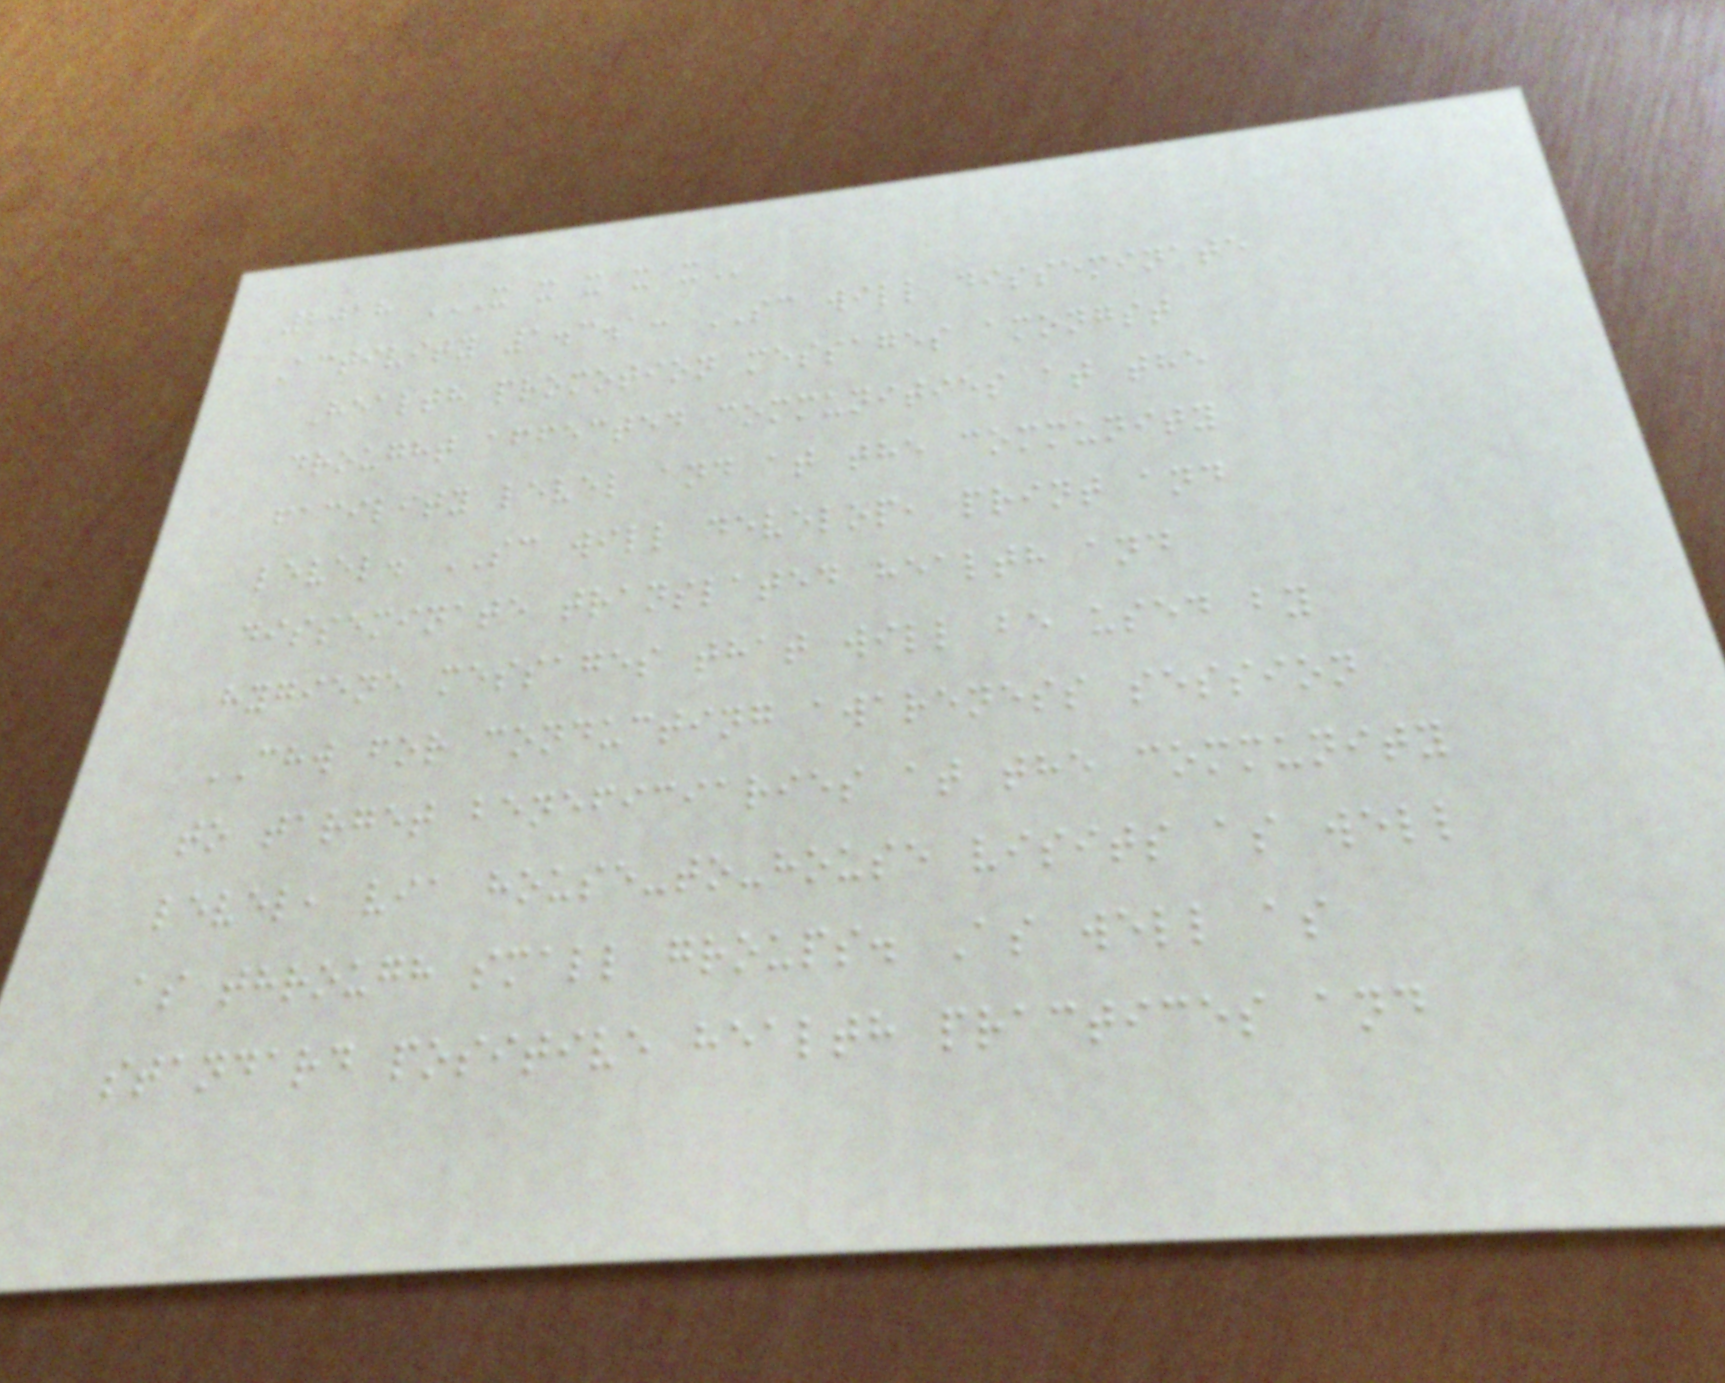2018 X X X X X
Activity 1.3.1: SC will disseminate
Health promotion messages amongst
drought affected communities at the
facility level and at the community
level. SC will develop, print and
disseminate translated health and
hygiene messages that will be used by
CHW for conducting awareness session
to target beneficiaries at the community
level, via house-to-house visits as well
as through small groups. As well as
standard positive health practices and
